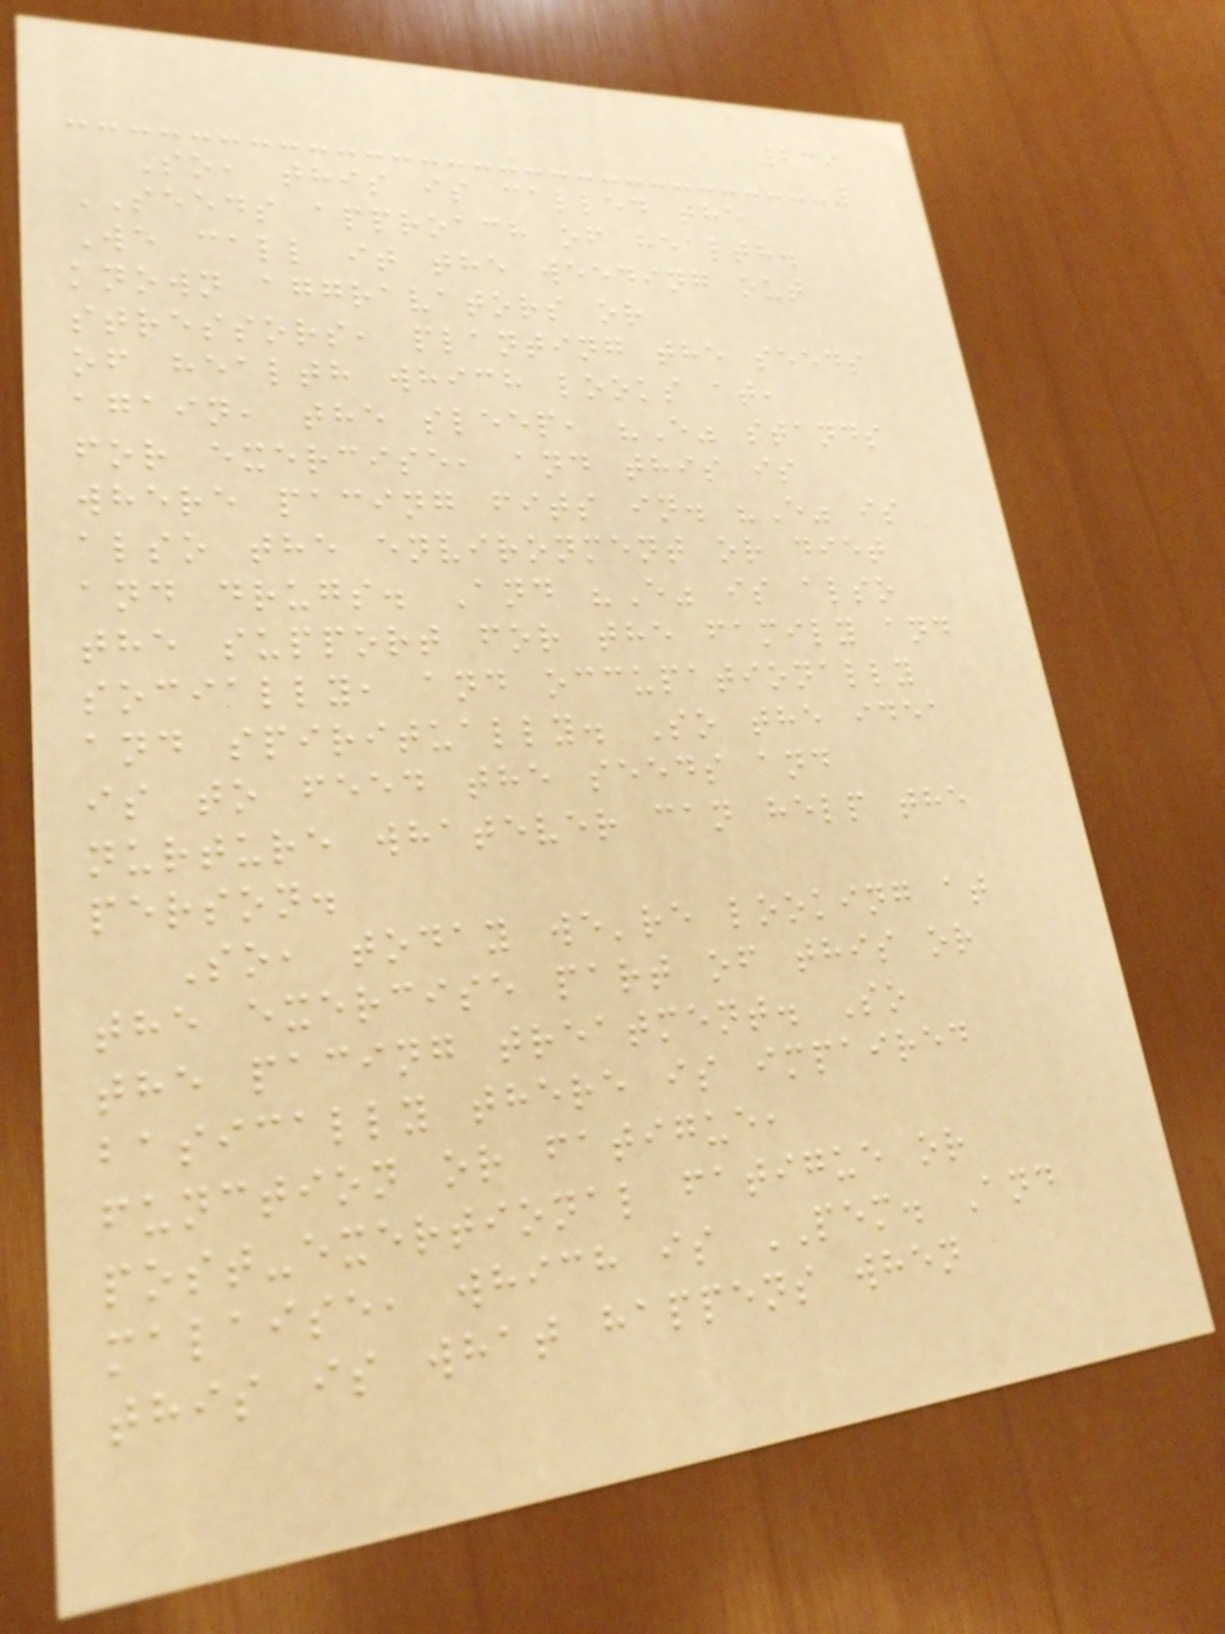239
So, this is called the
SEEDS approach of health.
We call it the weeding out
known aggravators or
stressors, planting the seeds
of health which looks at,
again, the sleep, "E" stands
for exercise, and this is
where pacing fits in. "E" is
also the environment or diet
and drugs. And "E" is also
the support for the family and
socially, and occupationally
and spiritually. So the idea
is to feed the seeds and
nurture whatever can help the
person.
So, today we're looking at
the exercise part of this or
the pacing treatment. So
basically there is impaired
function or fatigue,
post-exertional fatigue or
malaise, which is PEM. And
this is what happens when
